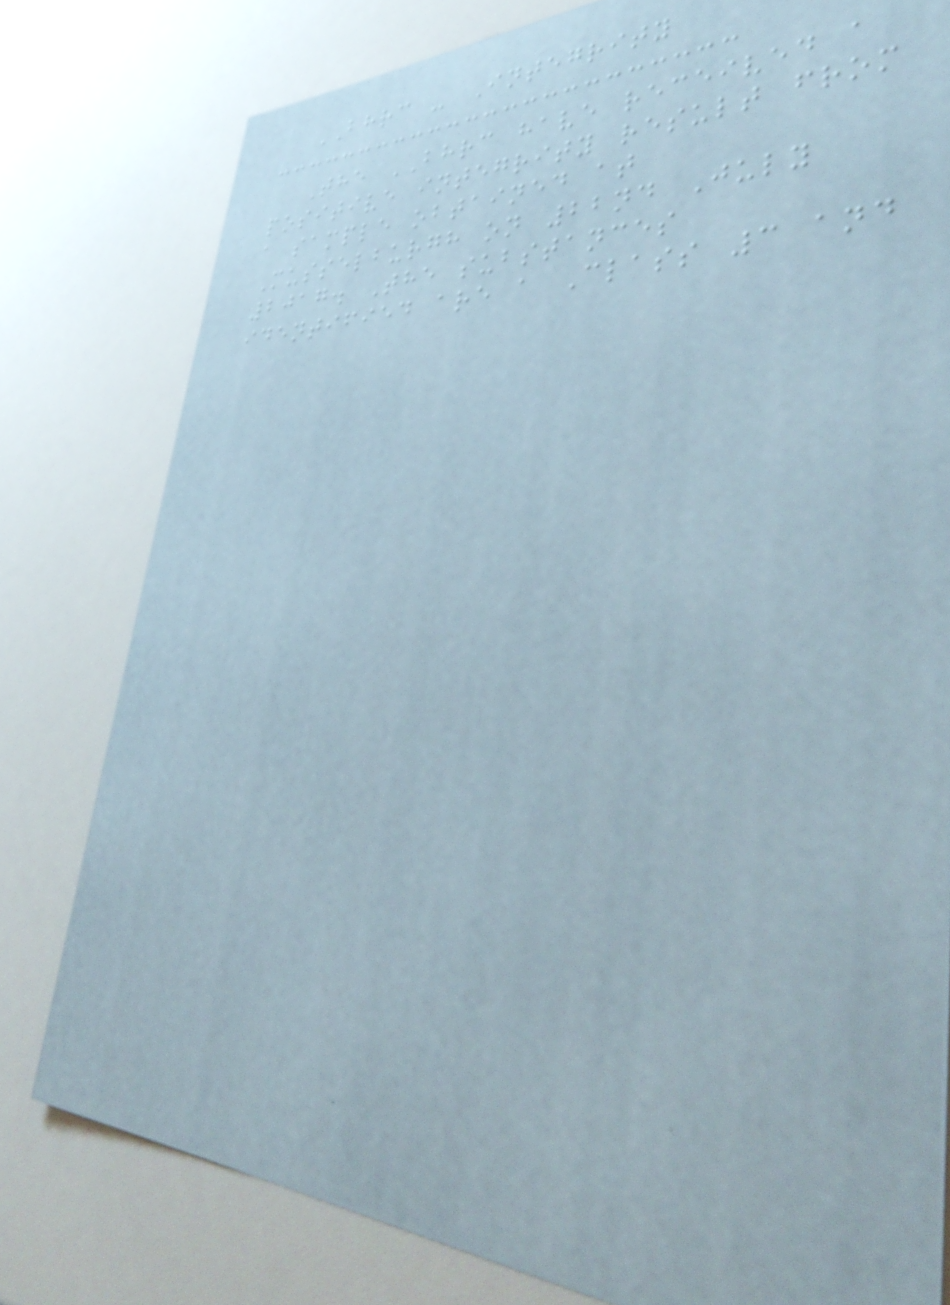BHRC - Integrity
The BHRC have received a
positive integrity result from
a sample obtained at
Musselburgh on 22nd July
2017. The substances
identified are a Class 3 and
